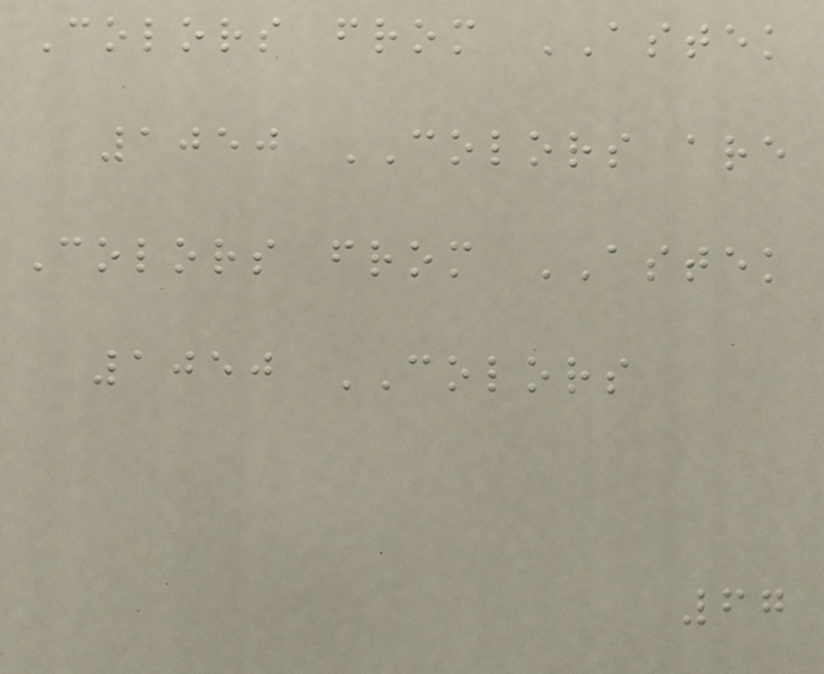Colors from ASTEK
1050 COLORS are
Colors from ASTEK
1050 COLORS
67
